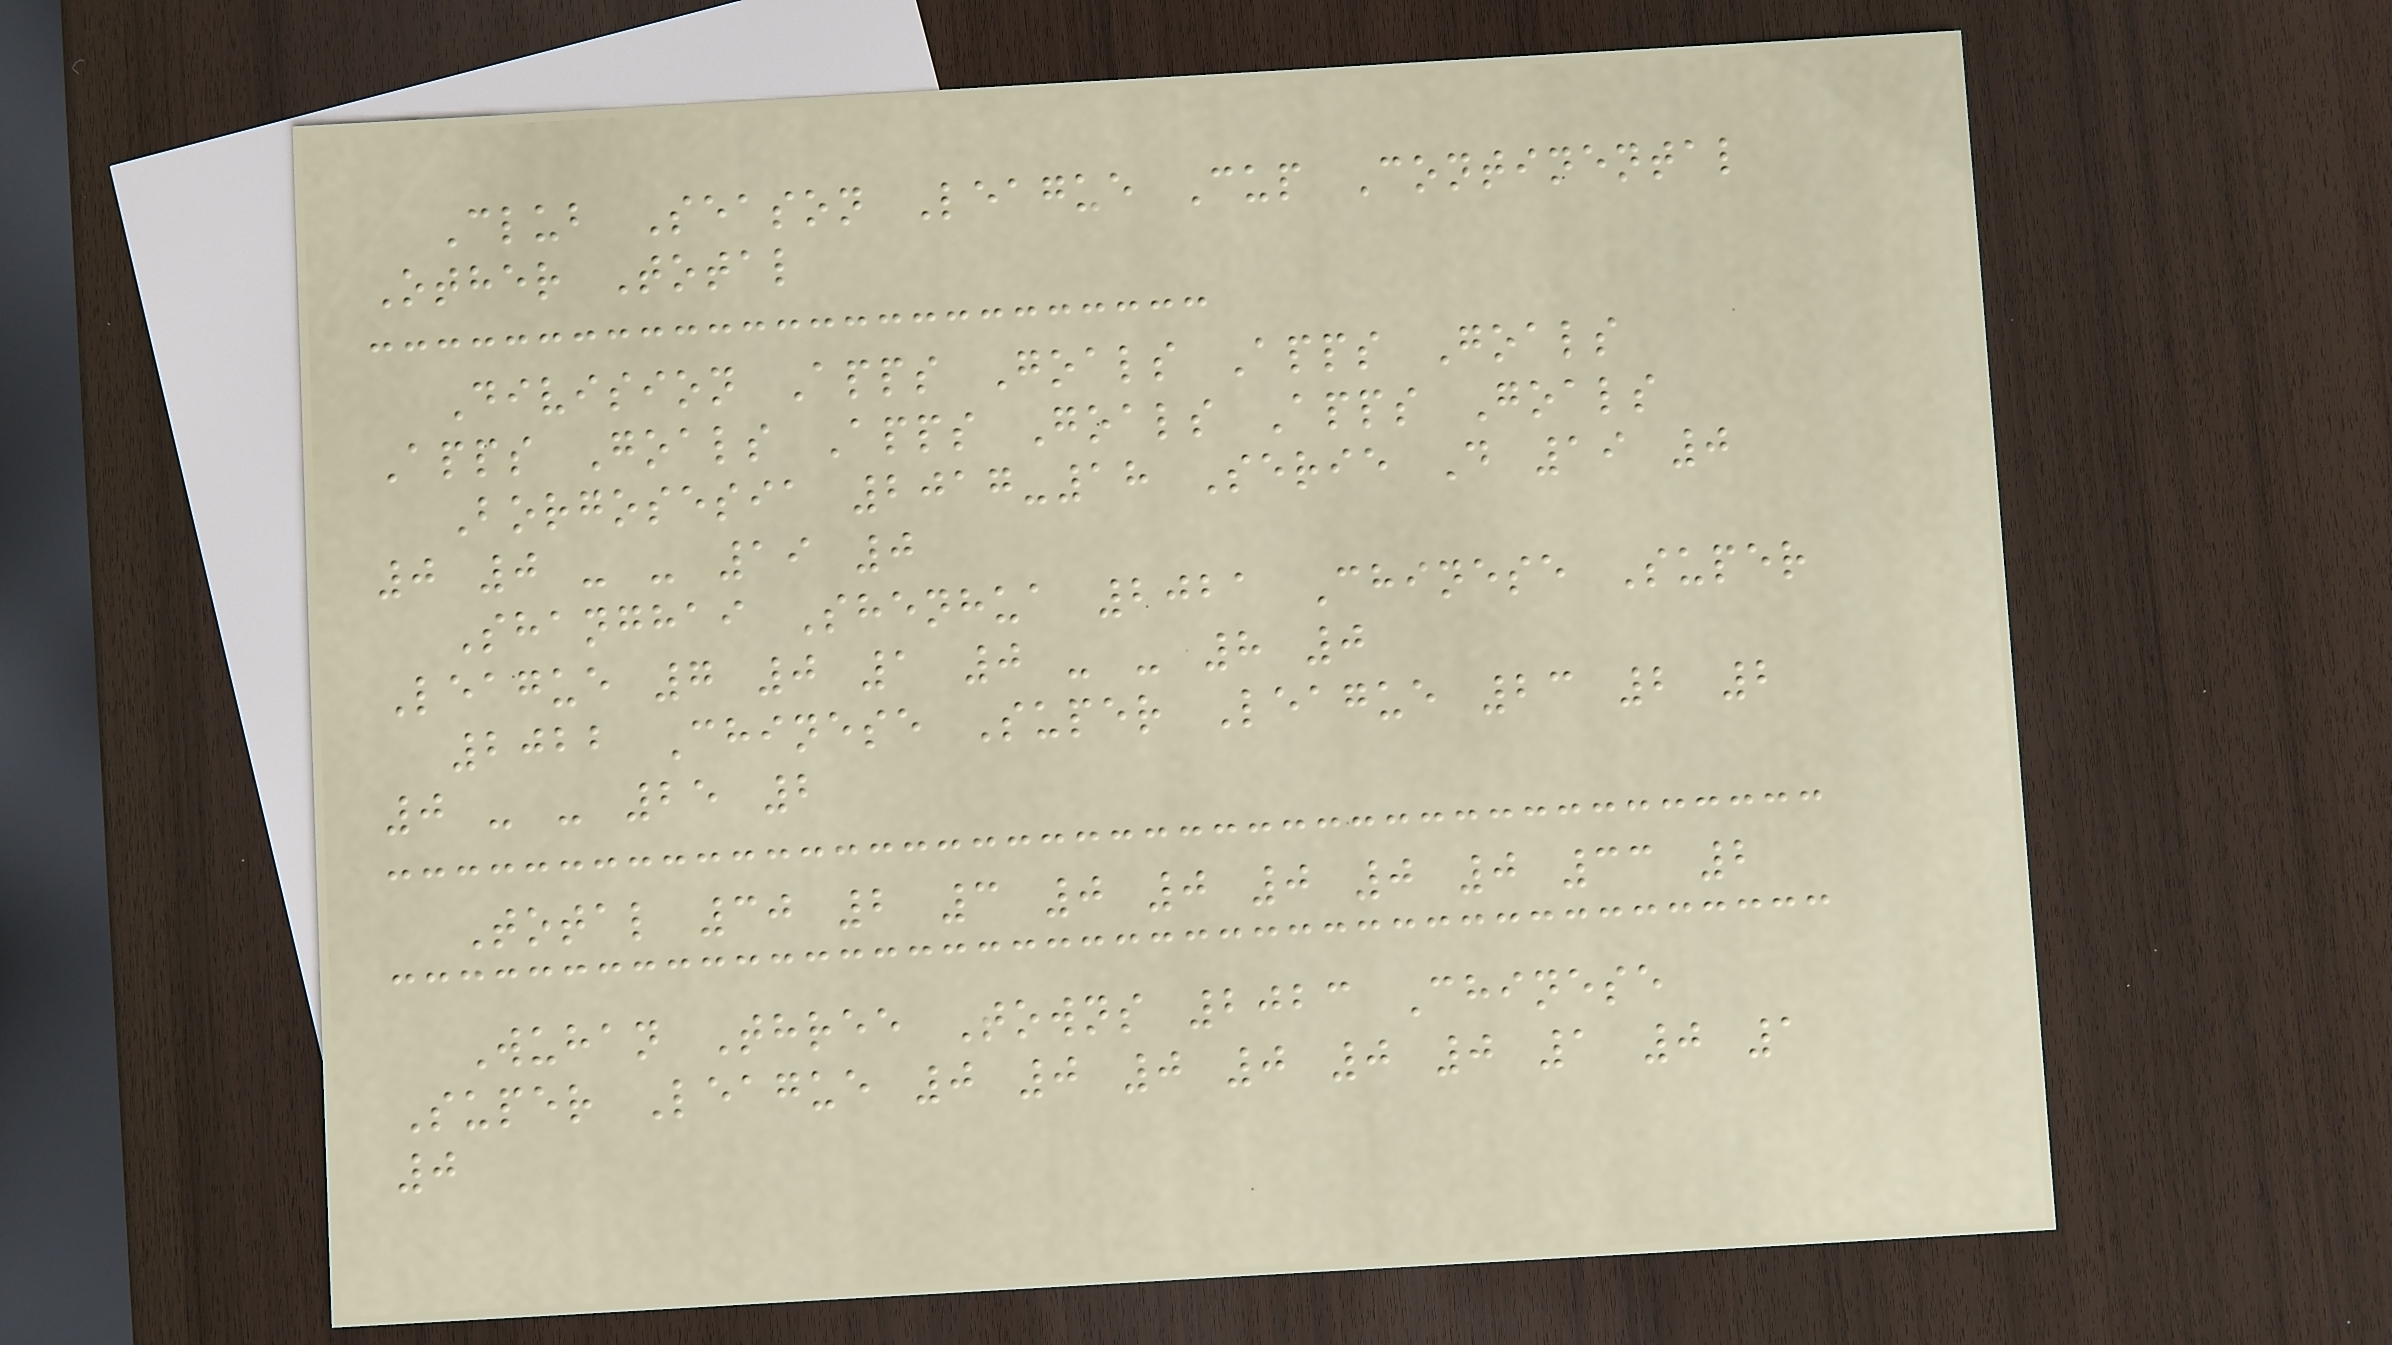Club Season League Cup Continental
Other Total
Division Apps Goals Apps Goals
Apps Goals Apps Goals Apps Goals
Borgosesia 2017-18 Serie D 19 0
0 0 - - 19 0
Shanghai Shenhua 2021 Chinese Super
League 7 0 1 0 - - 8 0
2022 Chinese Super League 23 2 2
0 - - 25 2
Total 30 2 3 0 0 0 0 0 33 2
Wuhan Three Towns 2023 Chinese
Super League 0 0 0 0 0 0 1 0 1
0
